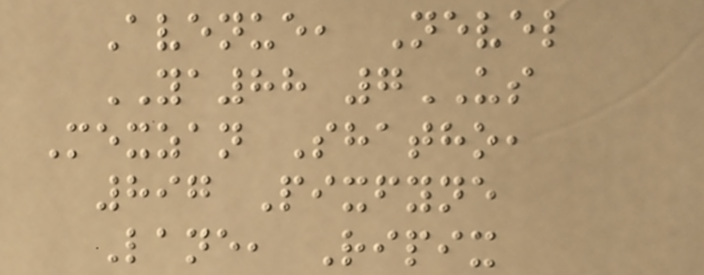Avenue, Nevel
YA88 7US
Mexzan Shatho,
897 Pixfyne
Lane, Ripix
